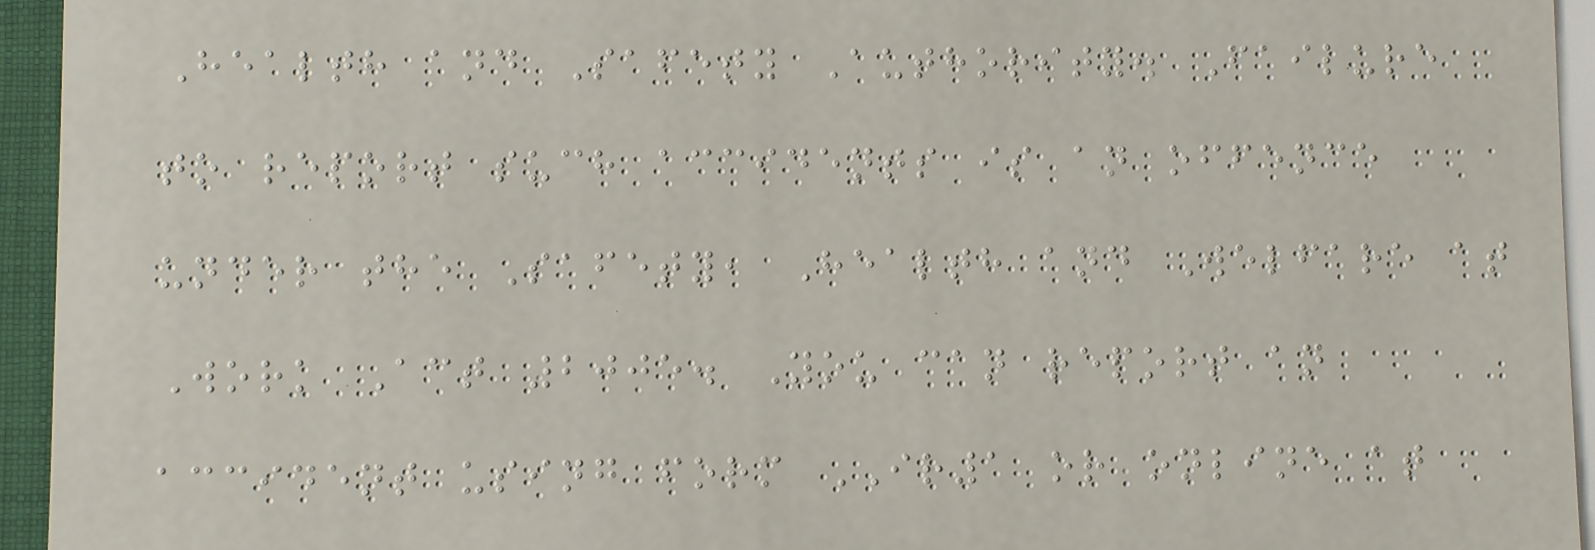Health and Safety Authority. Failure
to report such accidents is an offence
under the Safety, Health and Welfare at
Work Act 2005. You can report an
accident using form IR1 or online at
